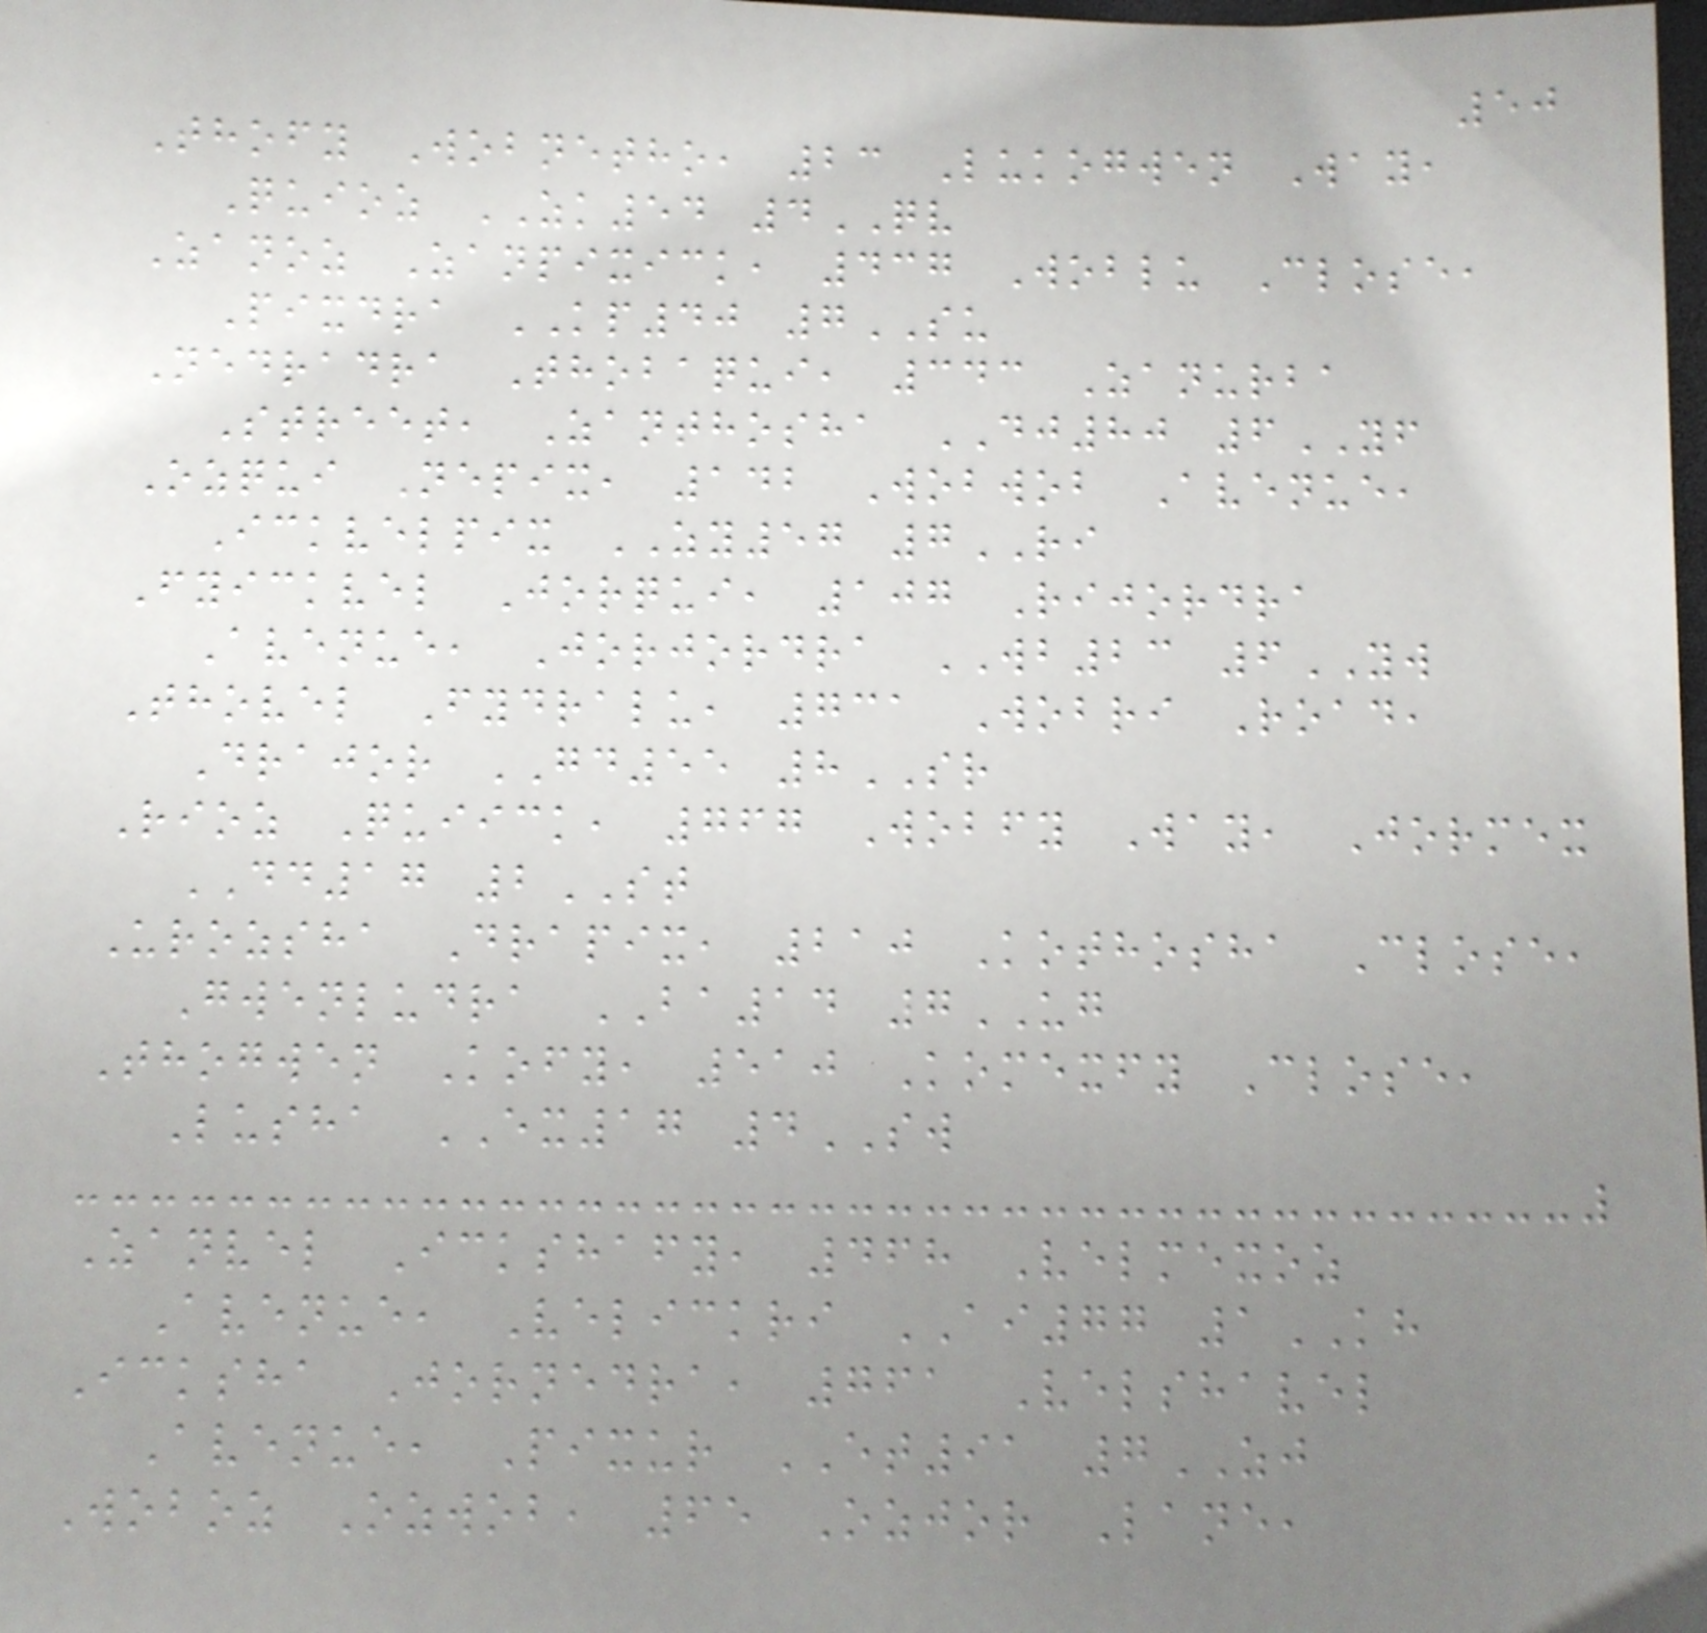50
Thofy Wobnetho, 23 Lukogwen Way,
Quioz ZK54 4QV
Zanoz Zanpixick, 437 Woblu Close,
Pixdra KP40 7SU
Nedradra Thobaqui, 343 Zanurba
Street, Zanthosha DJ80 6YF
Ozqui Nepix, 142 Wobwob Avenue,
Ickvelpix ZY57 7RI
Fyickvel Jorqui, 107 Rijordra
Avenue, Jorjordra WB23 6YW
Thovel Fydralu, 731 Wobri Road,
Drajor GD55 8SR
Rioz Quiick, 767 Wobfy Way, Jormex
DD17 2ST
Urozsha Drapix, 210 Kothosha Close,
Gwenludra BA14 7UG
Thogwen Kofy, 510 Komexfy Close,
Lusha EX17 4SW
Zanvel Ickshafy, 468 Velmexoz
Avenue, Velickri AI77 1KH
Icksha Jornedra, 761 Velshavel
Avenue, Pixur ET91 7ZJ
Woboz Ozwob, 65 Ozjor Lane,
